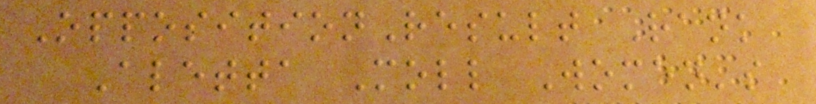OppositionResult Rank
Aletta Moll Women's
